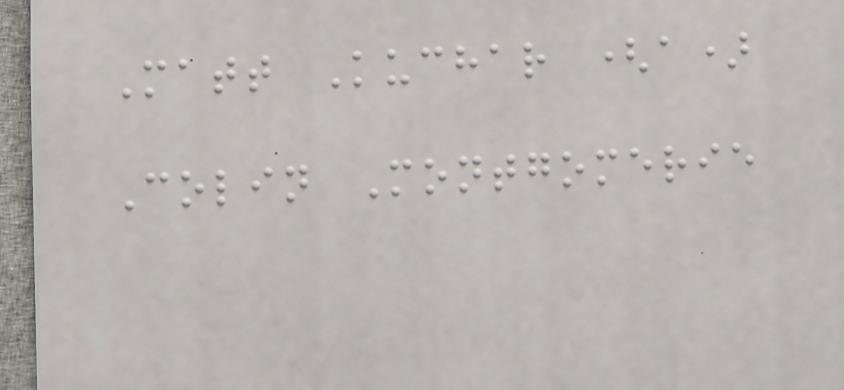Matt Kuchar (a)
Colin Montgomerie
